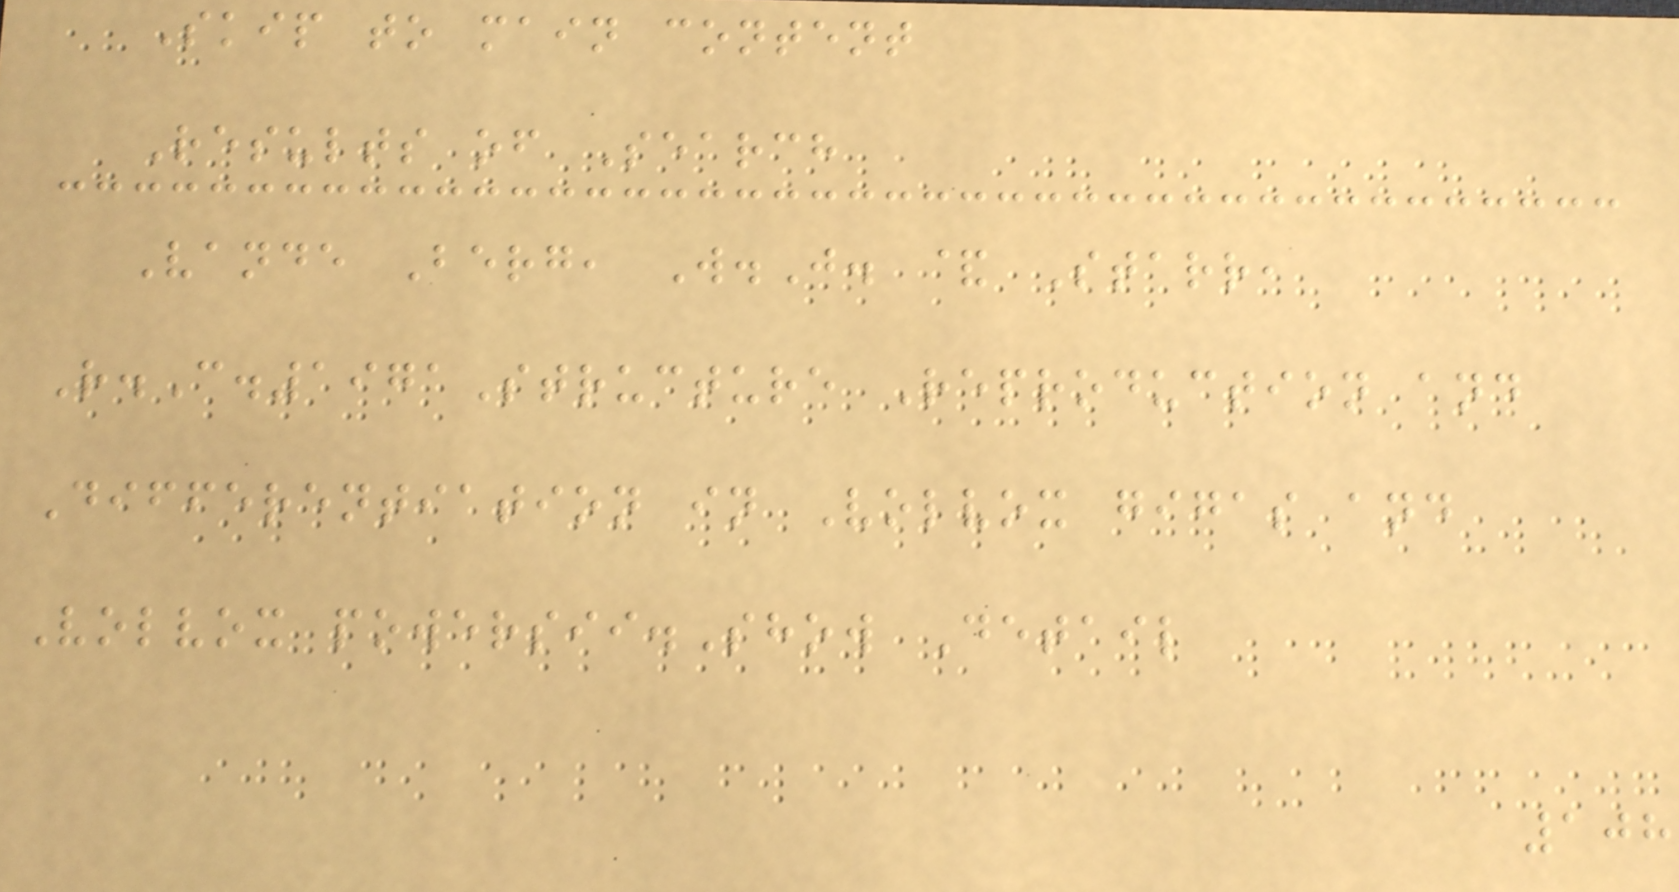Skip to main content
Results of Search
Vande Berg, W.J. & Starr,
R.C.1971Structure Reproduction and
Differentiation in Volvox gigas and
Volvox powersii.Show Detail
108
